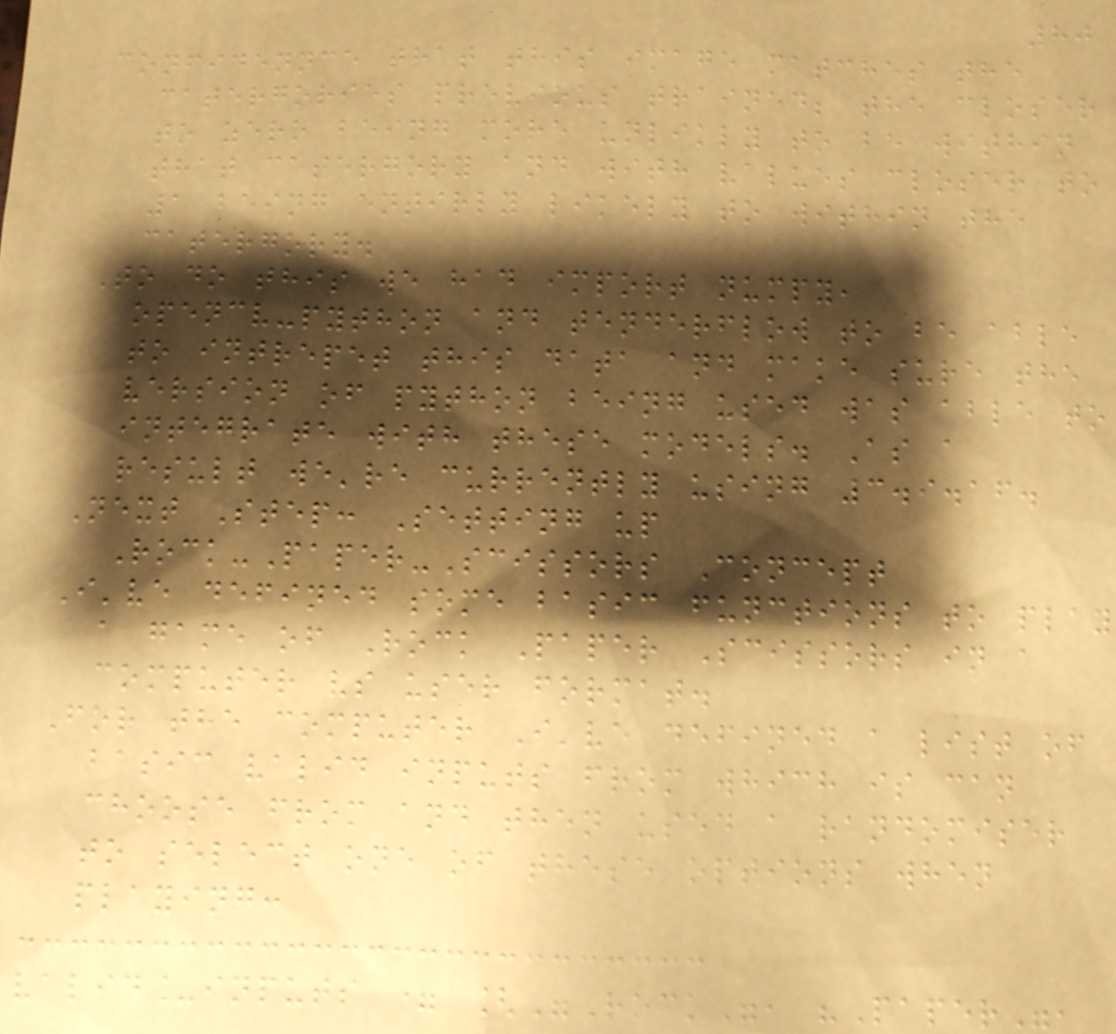80
confidennce that this image matches the
catergories previous trained; the closer
to zero being more unlikly to be within
that catergory and with values closer to
1 being entirly likely to within the
catergory.
To do this we had import numpy,
opencv-python and tenderflow to be able
to intrepet this data and make sure the
version of python being used was able to
integrate with these models. As a
result we're currently using 3.9.16.
Next Step: Setting up
Rock-Paper-Scissors Concept
I've defined some basic functions to play
a game of Rock Paper Scissors in a
computer vs user format.
For the computer I've defined a list of
basic valid inputs from which is can
choose from and then used a randomiser
to select one of these options when
playing:
valid_inputs = ["Rock", "Paper",
